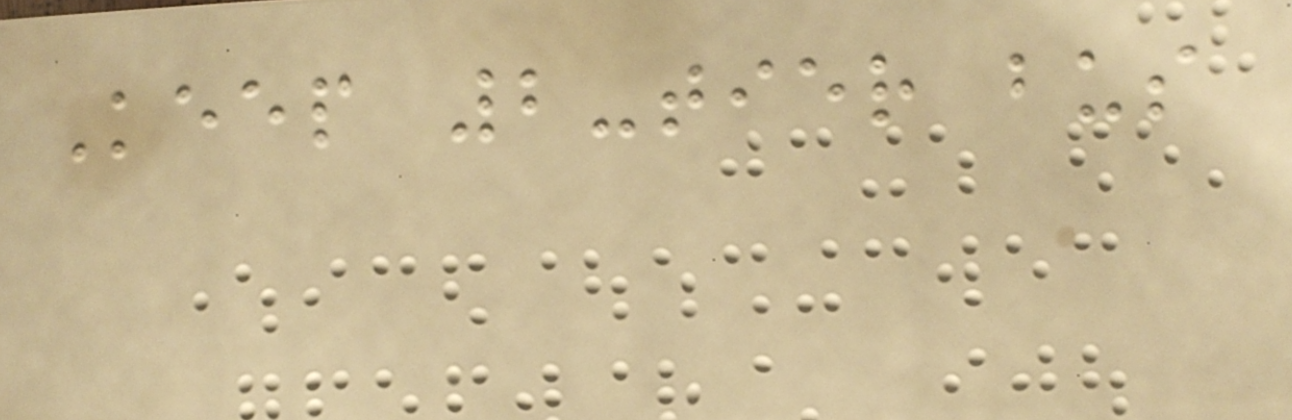Keep 2-tier bus
